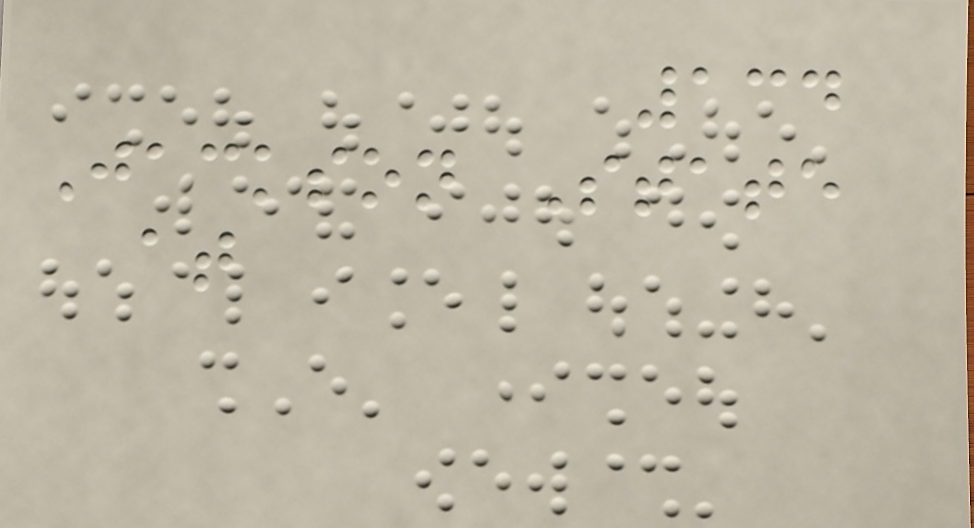134
Jackson State
at
